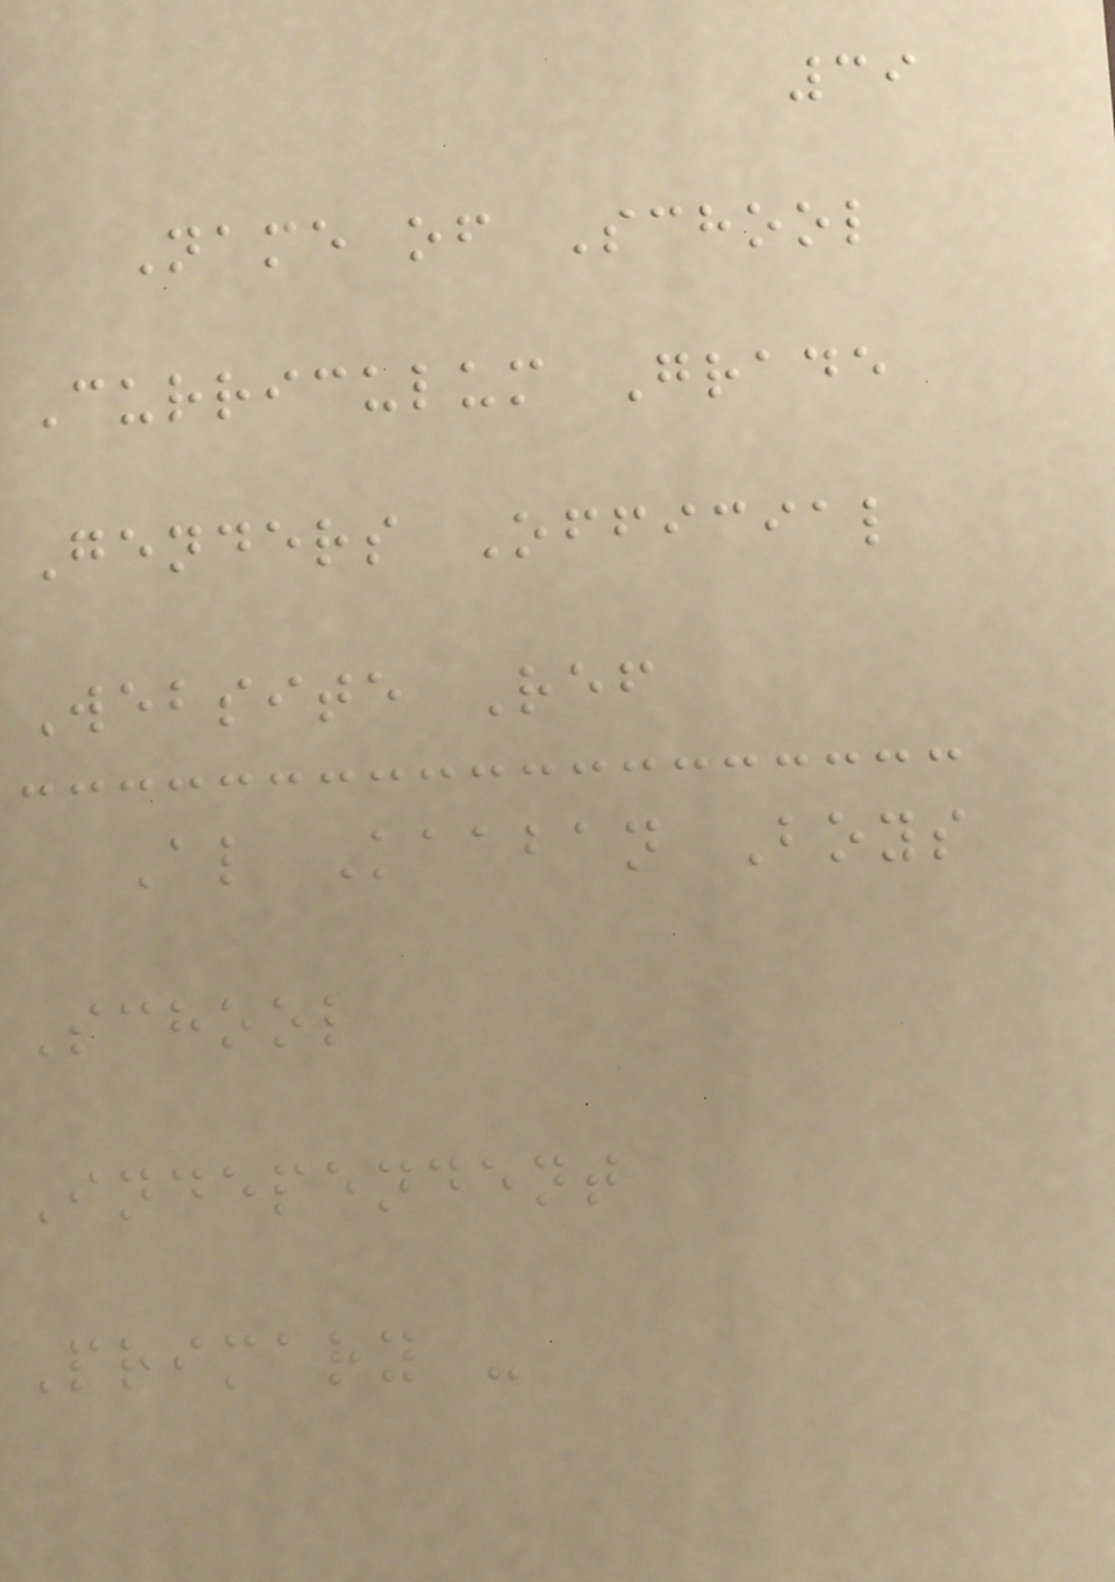39
Name of School
Curriculum Grade
Genders Official
Website Ref
Al Kaaban Boys
School
Independent
Primary -
